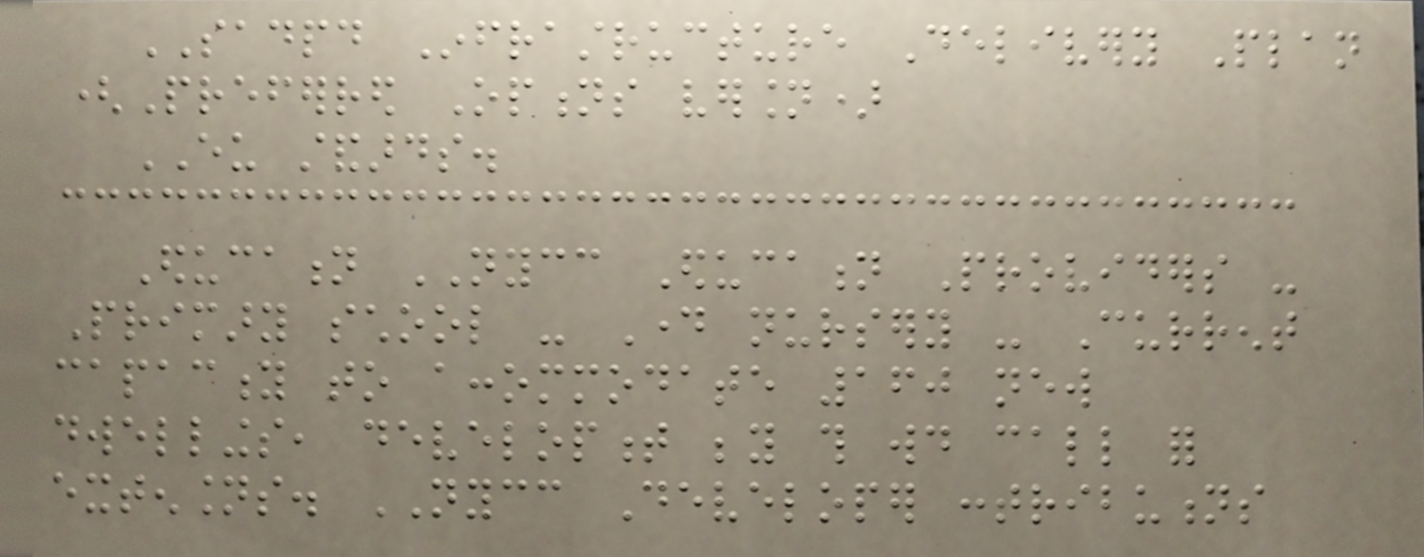SADPD Infrastructure Delivery Plan
(Preferred Options version)
EU standards.
Education NYCC Education Providers -
Primary school - Day nursery - Current
capacity to accommodate 160 new
dwellings, development beyond this would call for
extensions. NYCC Developer contributions
